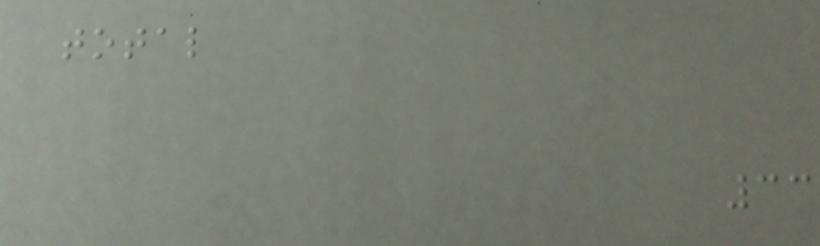total
33
